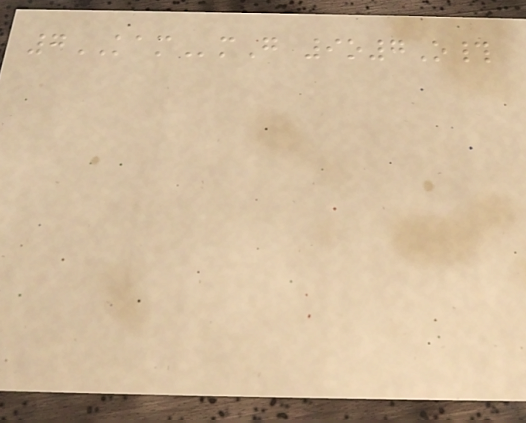7KAMmG 9o7O#
